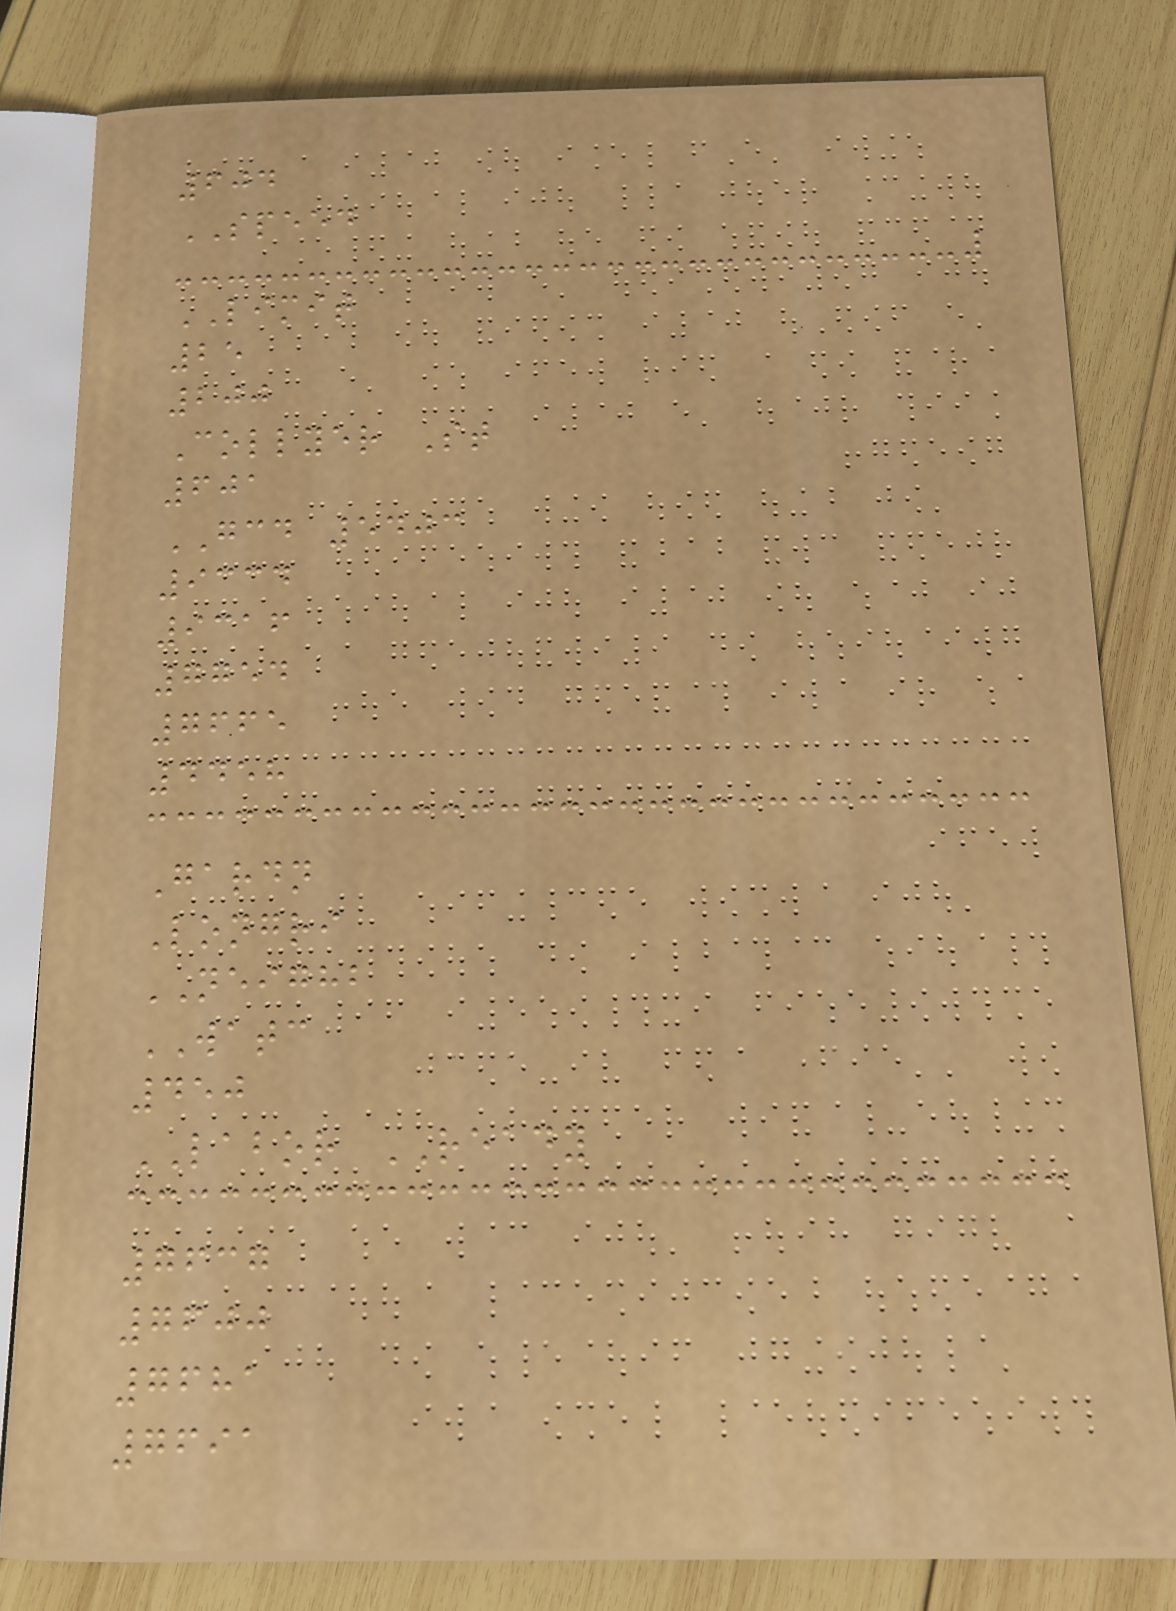604
SPEED
LIMIT
25
200
Collyer St
601
GCD 5403
9334
9316
7754
7665
4458
Gardn
Longri
NEIGHB
WATC
450
LABOR READY
7637
7600
7681
7691
